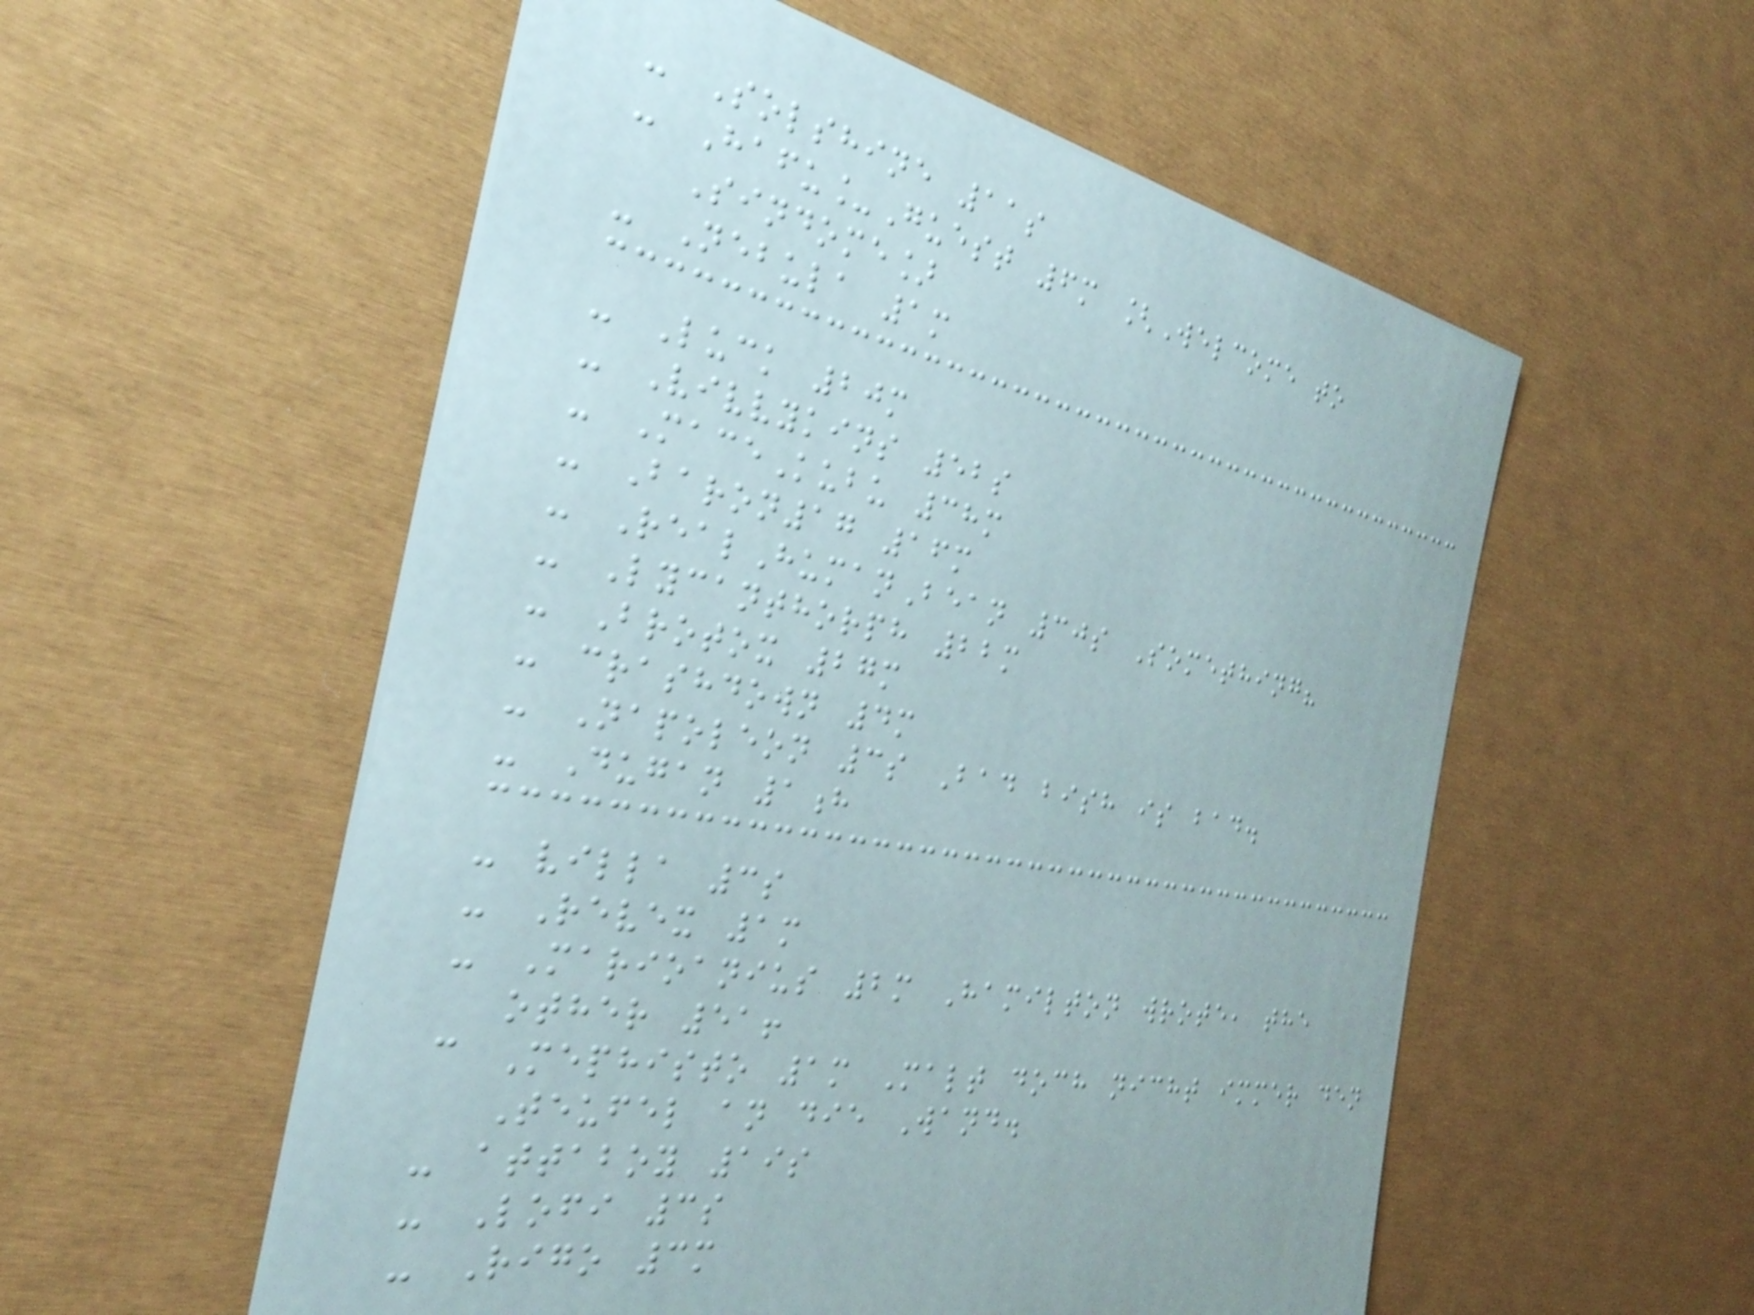- Solshine 11s
- Hafu_Guest 6m [Welcome to
Sindome]
- Nebula 1m
- Luck 20m
- Vivvykins 52s
- MaceKubu 38m
- Baron17 16m
- RealHumanBean 30s Something?
- Lycanthorph 22m
- Brotox 27m
- crashdown 4m
- Napoleon 3s Bad bish is bad.
- Dugan 1h
- villa 3s
- Revex 1m
- Marioanius 2m Hamilton wrote, the
other 51!
c Mephisto 1m Malt doch nicht immer den
Teufel an die Wand.
- attaboy 19s
- Lofi 3s
- Rigo 3m
